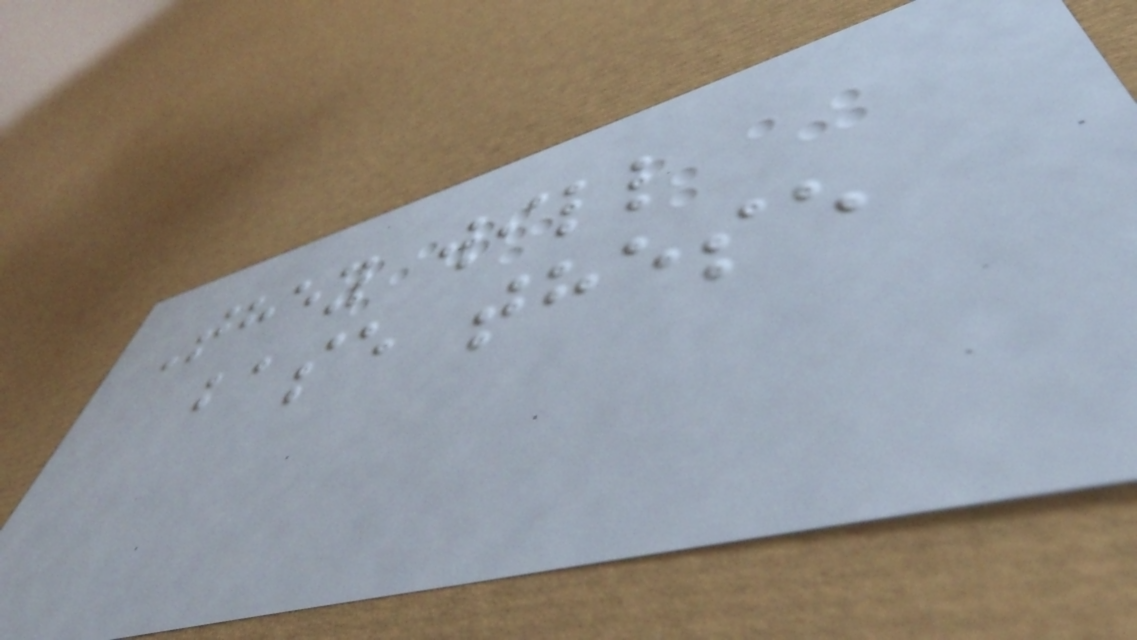They will
base these
